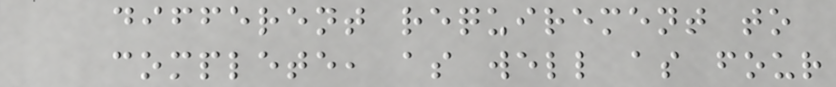different requirement to
complete, as well as four
